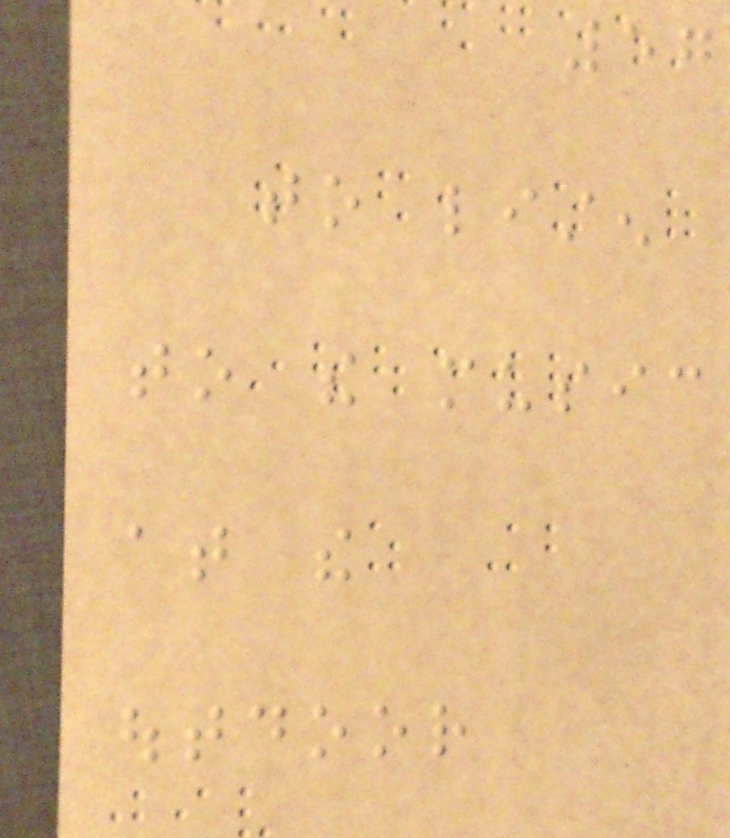57
to listen
to the music
at the
outdoor
